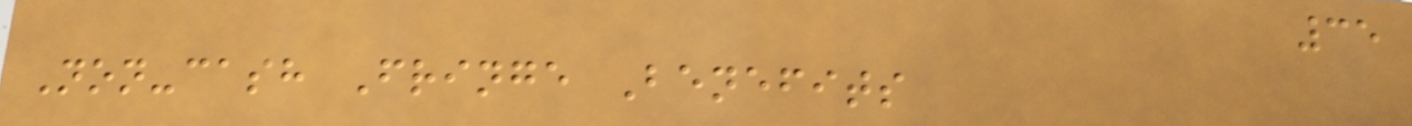35
Non-cash Fringe Benefits
